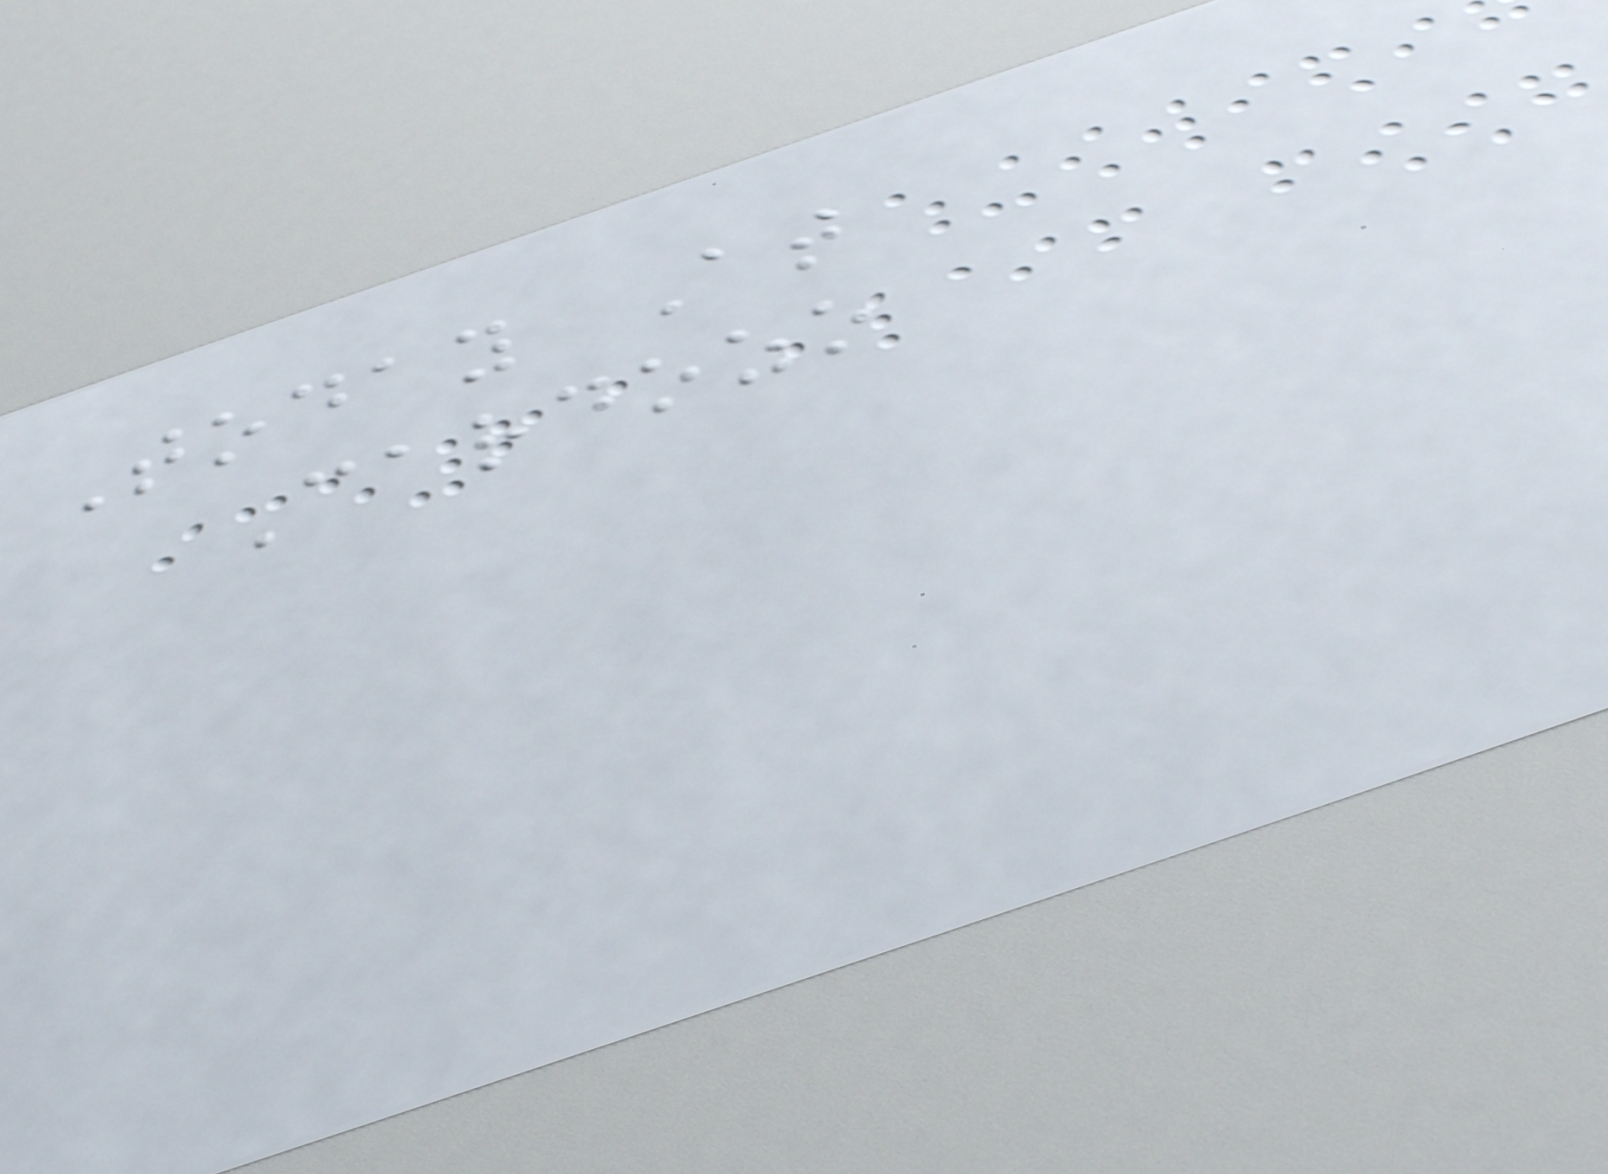Today At
Cardozo
